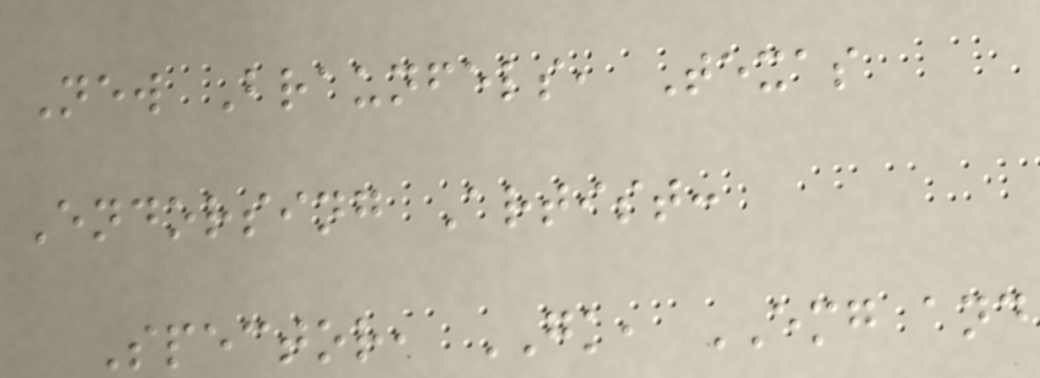New Braunfels, Texas
Endorsing Artist:
Spector, GK, EMG and
